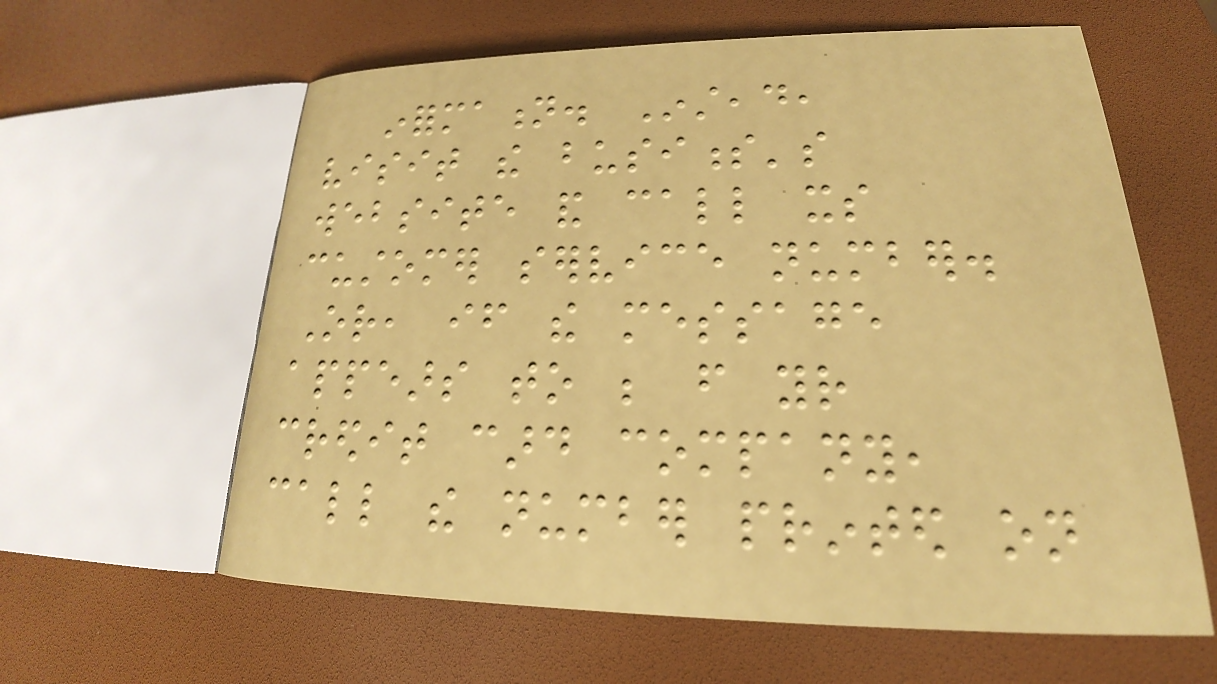information. Instead,
visit the business's
website and call its
customer service number.
Or, if the message
appears to be from your
credit card company,
call the number printed on
